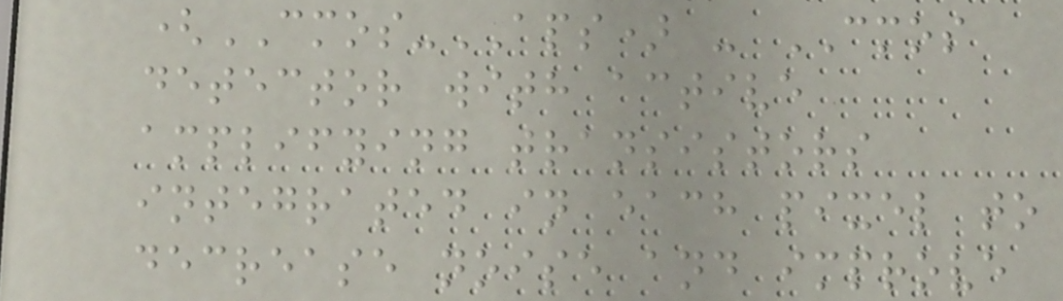(CMOS-APS) - CMOS
detector with active
amplifying transistors
integrated in each pixel to
decrease noise and improve
